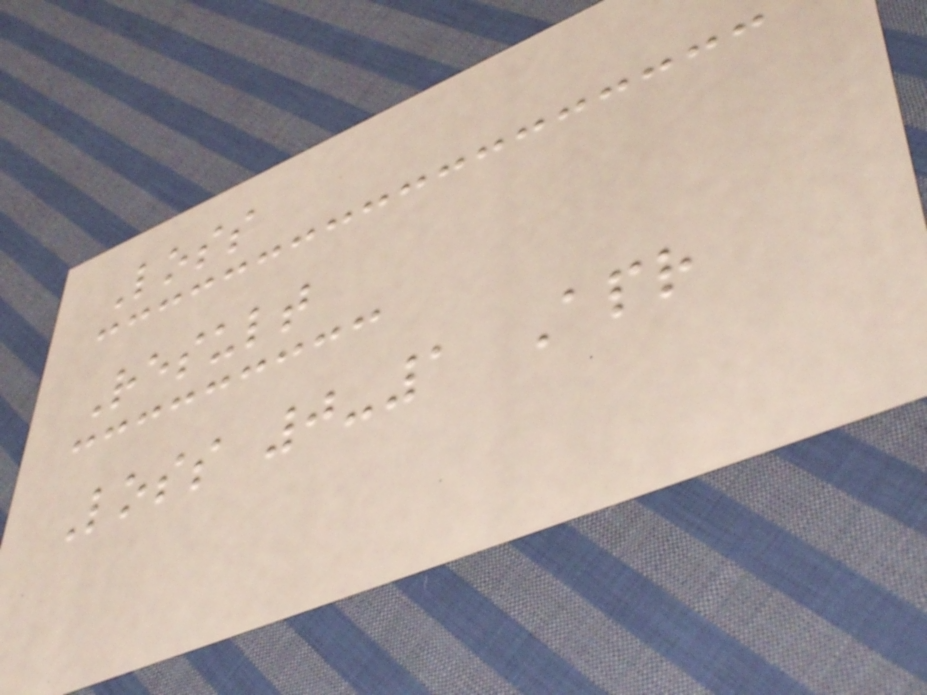Loss
Result
Loss 0-1 Apr
